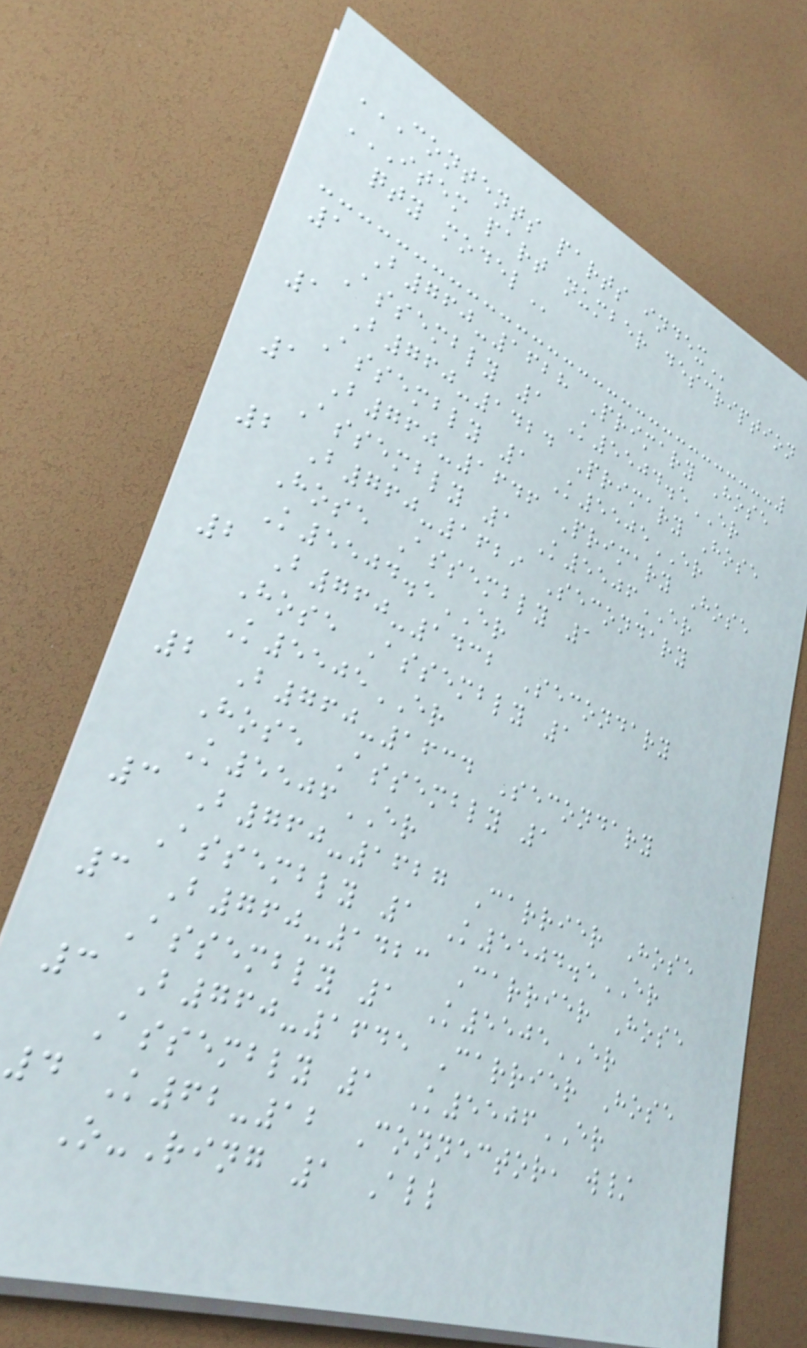CONTENTS PARTS INDEX
ITEM PART NUMBER DESCRIPTION
QTY MODEL
1 B760-1628 Primary Hose
Assembly 1 K5504.5ER
1 B760-1424 Primary Hose
Assembly 1 K5505ER
1 B760-1646 Primary Hose
Assembly 1 K5506ER
2 B760-1629 Secondary
Hose Assembly 1
K5504.5ER
2 B760-1432 Secondary
Hose Assembly 1
K5505ER
2 B760-1634 Secondary
Hose Assembly 1
K5506ER
3 B760-1627 Carrier Hose
Assembly 1 K5504.5ER
3 B760-1423 Carrier Hose
Assembly 1 K5505ER
3 B760-1645 Carrier Hose
Assembly 1 K5506ER
4 K62-12 Connector, w/
O-Ring 1 All
